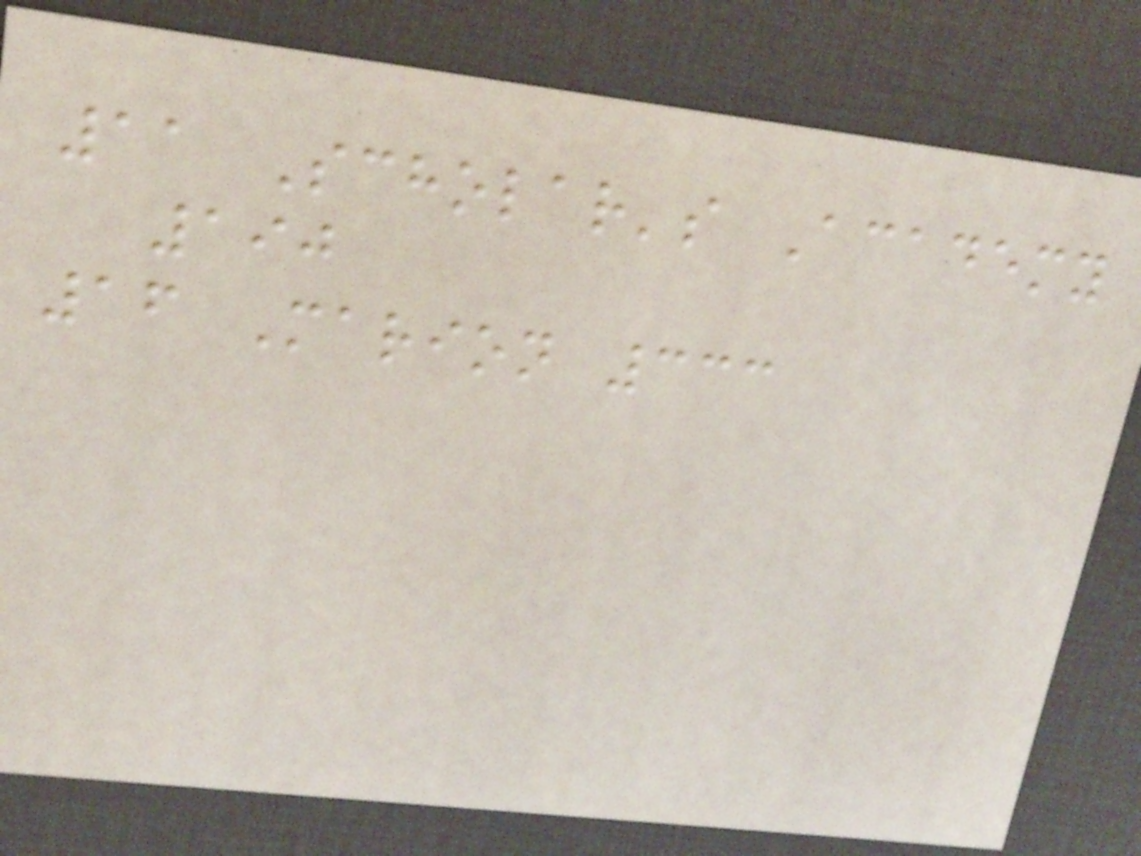11 Scholar's Academy
190
16 Marion 333
